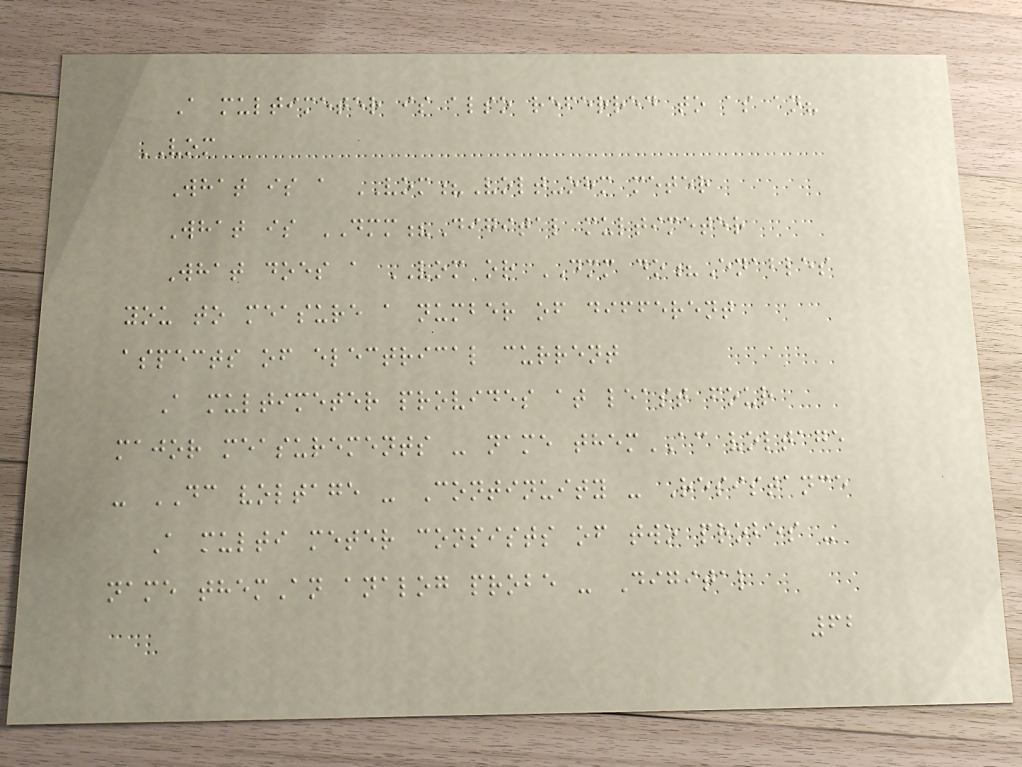A multimeter is also referred to as an?
VOM
What is a VOM?Volt-ohm meter
What is DMM?Digital multimeter
What does a VOM or DMM do?Enables
you to measure a number of different
aspects of electrical current
A multimeter provides at least four
major measurements - name themAC voltage
- DC voltage - Continuity - Resistance
A multi meter consists of two probes -
name themAn analog probe - Digital
62
